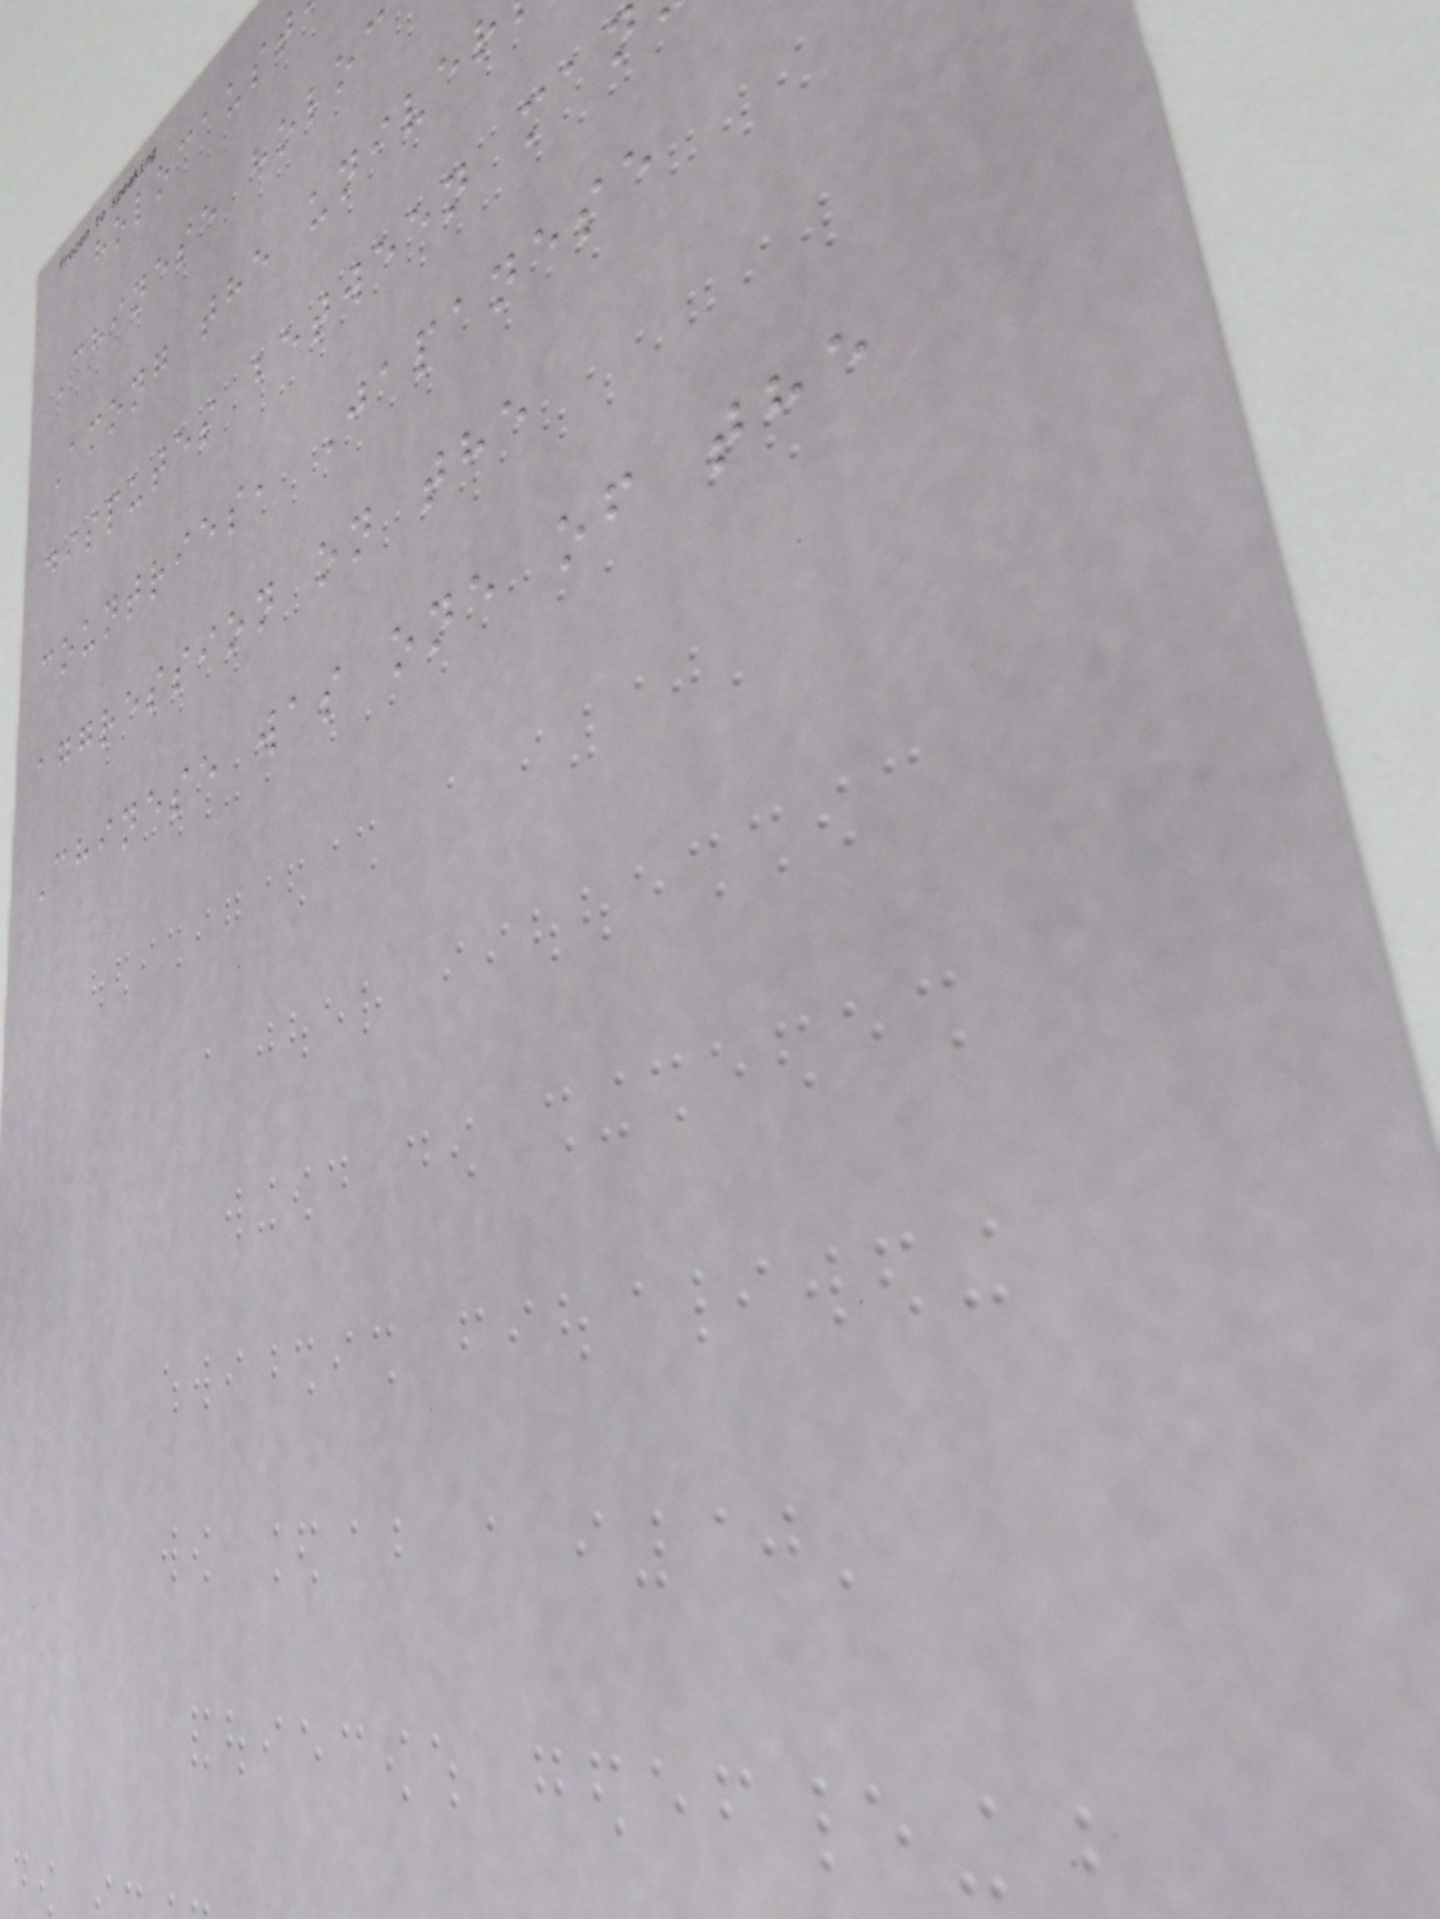holocaust
Chinese holoc
Among the univer
disputes between man
countries, Japanese
aggression on the
Chinese was one of the
